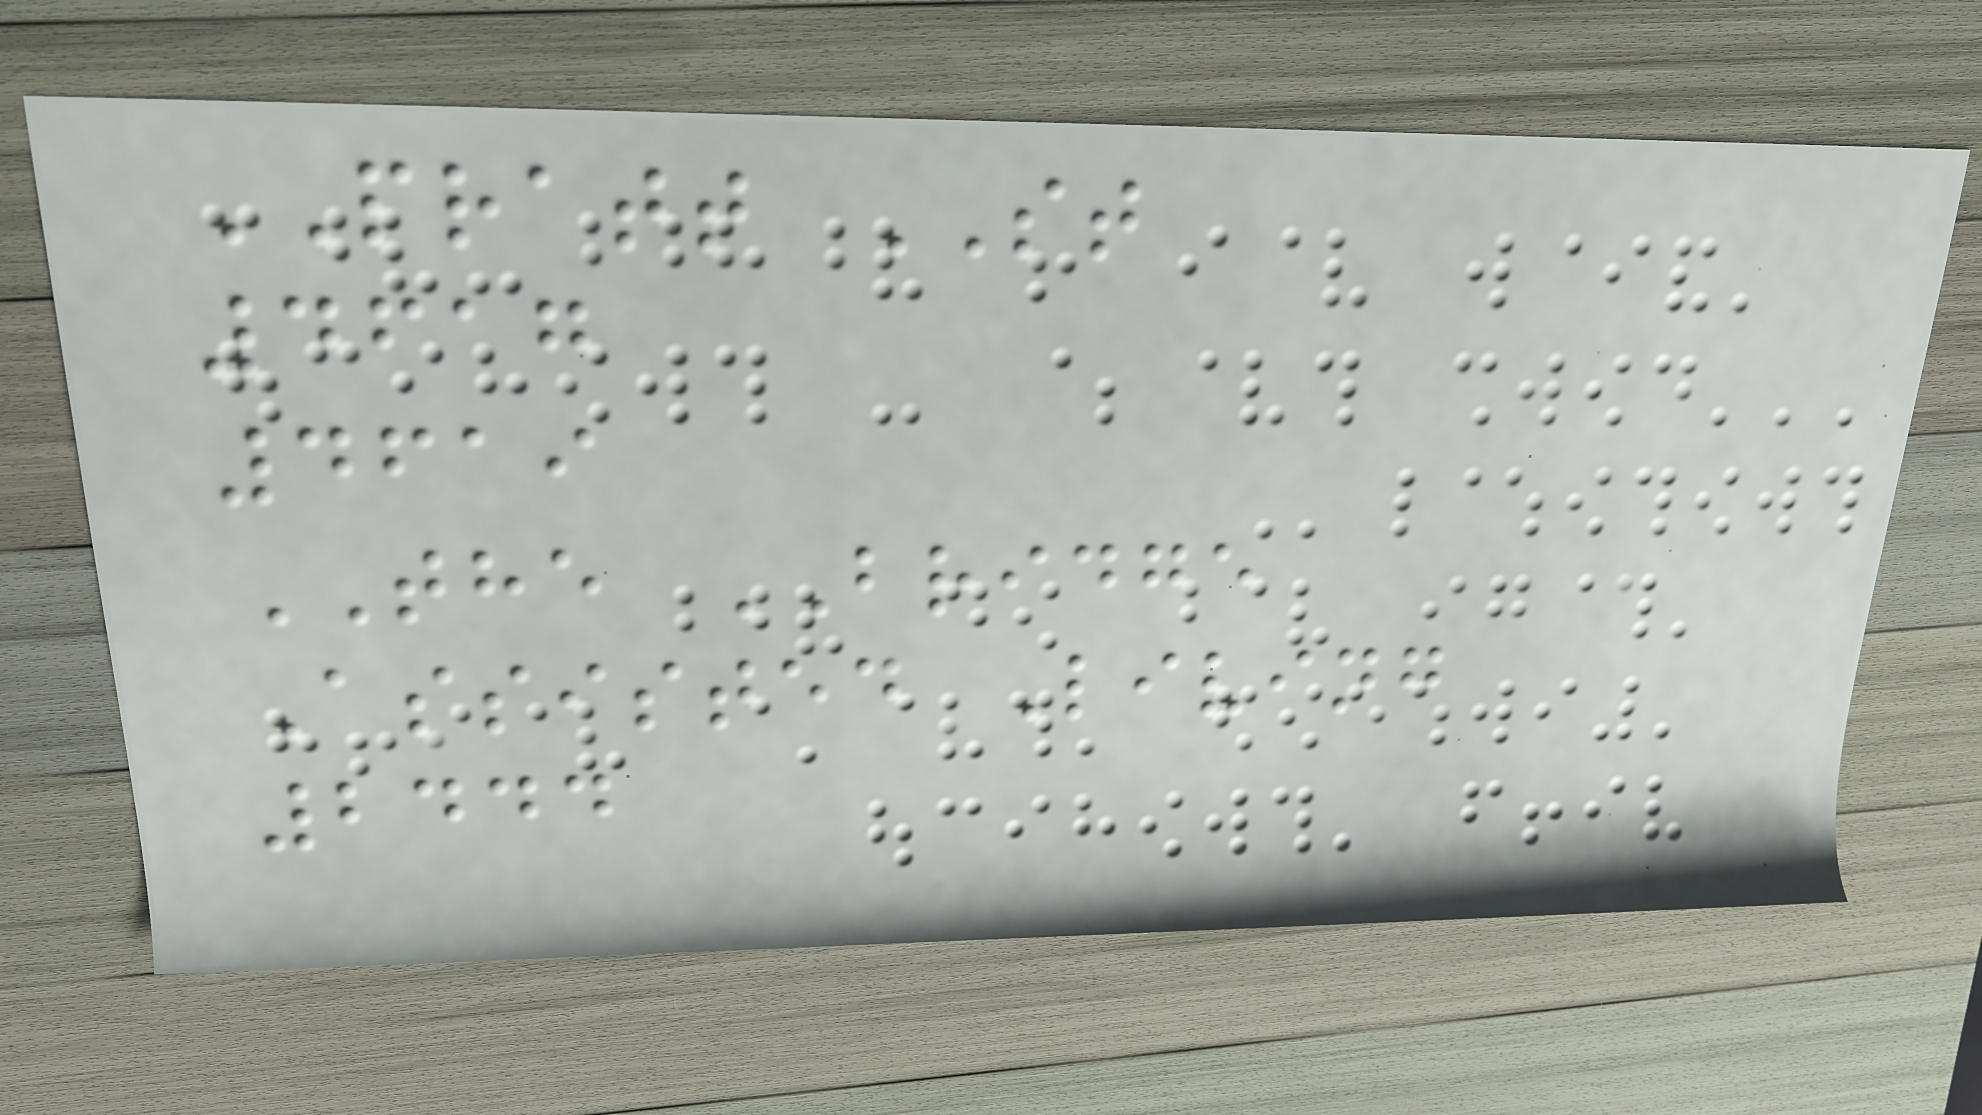PRATT ST
4617
4619
THE BRIDGE
Assisted Living
2444
